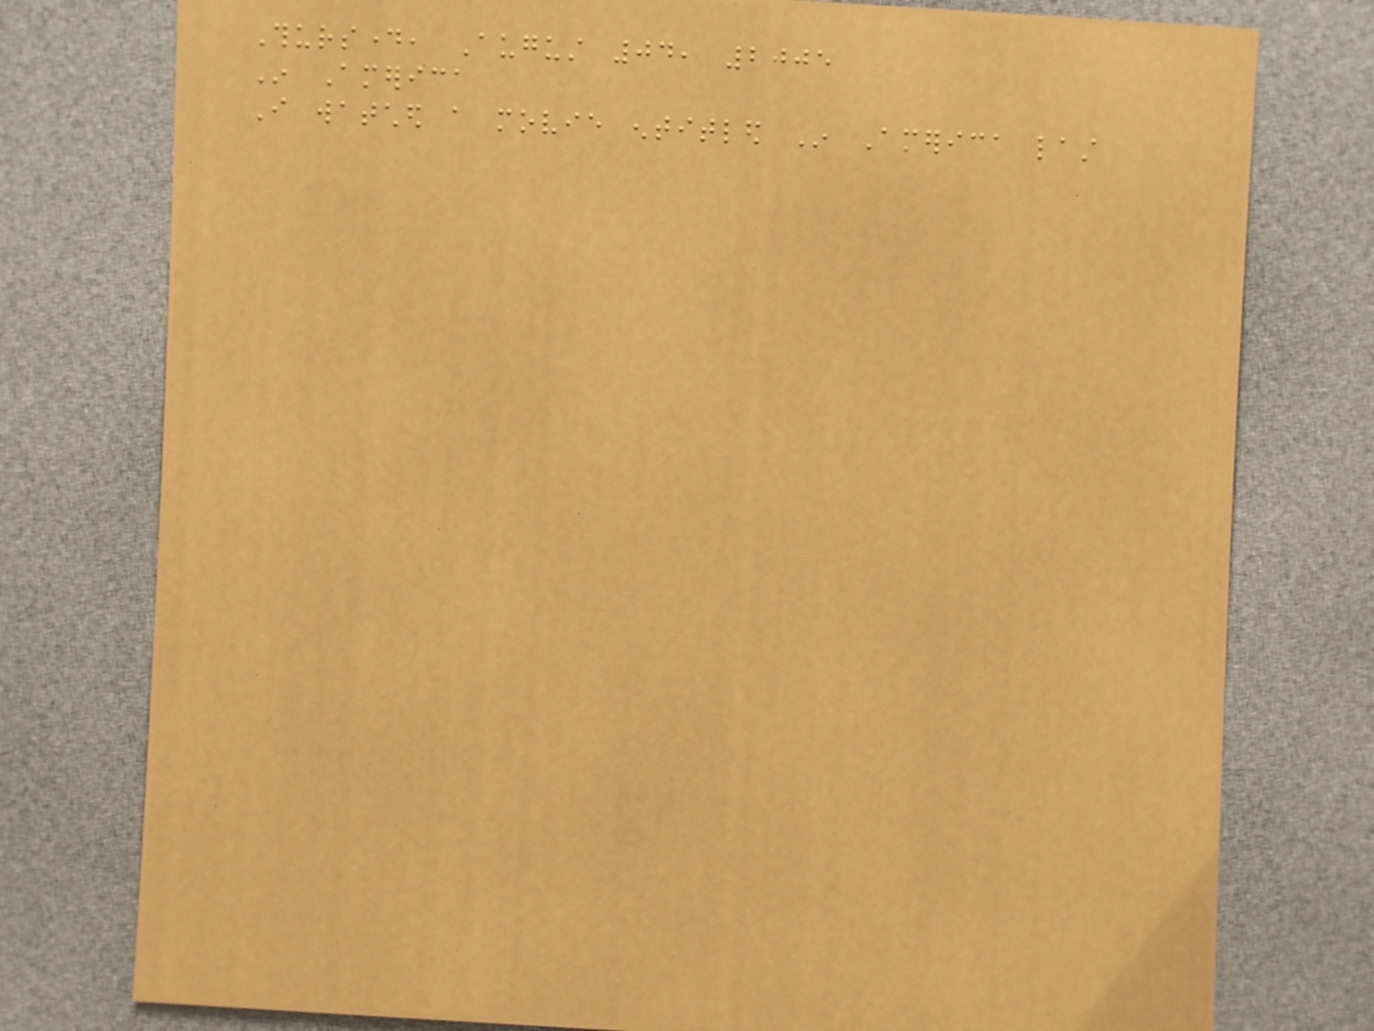Thursday, August 04, 2005
In America
I watched a movie entitled In America last
